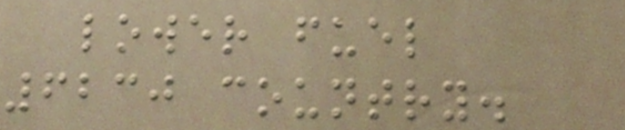lower fuel
6230 country.
